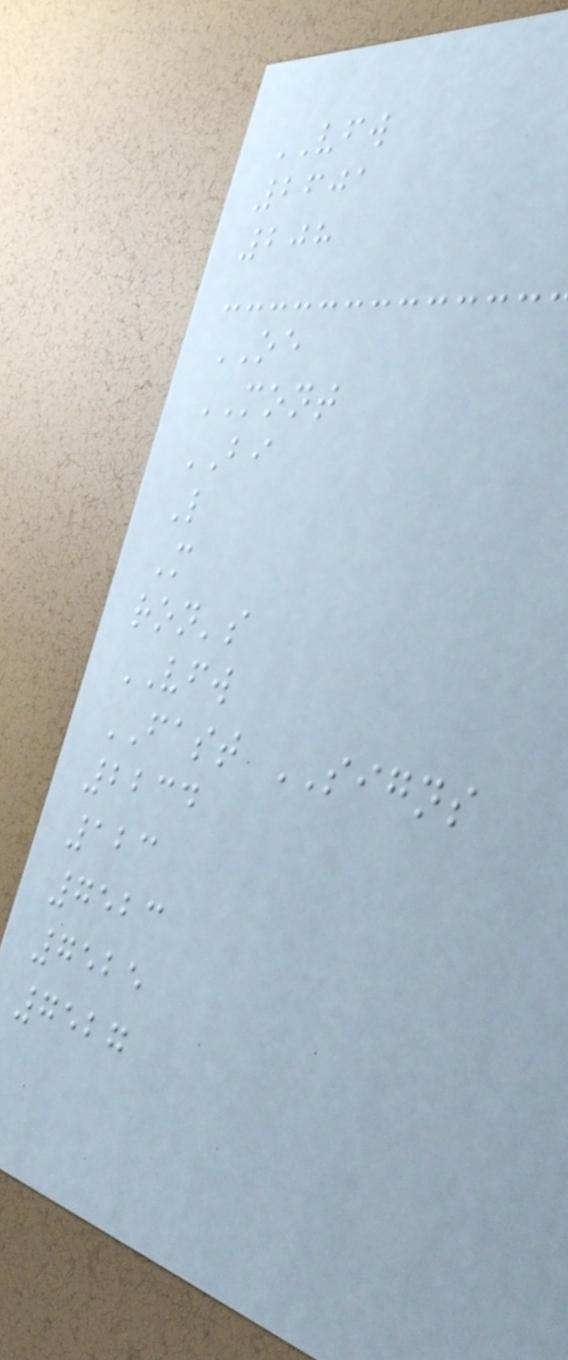VFW
2601
208
OE
MONT
BI
L
M
ron's
VFW
FAST SIGNS
2234
123
7523
7525
7527
